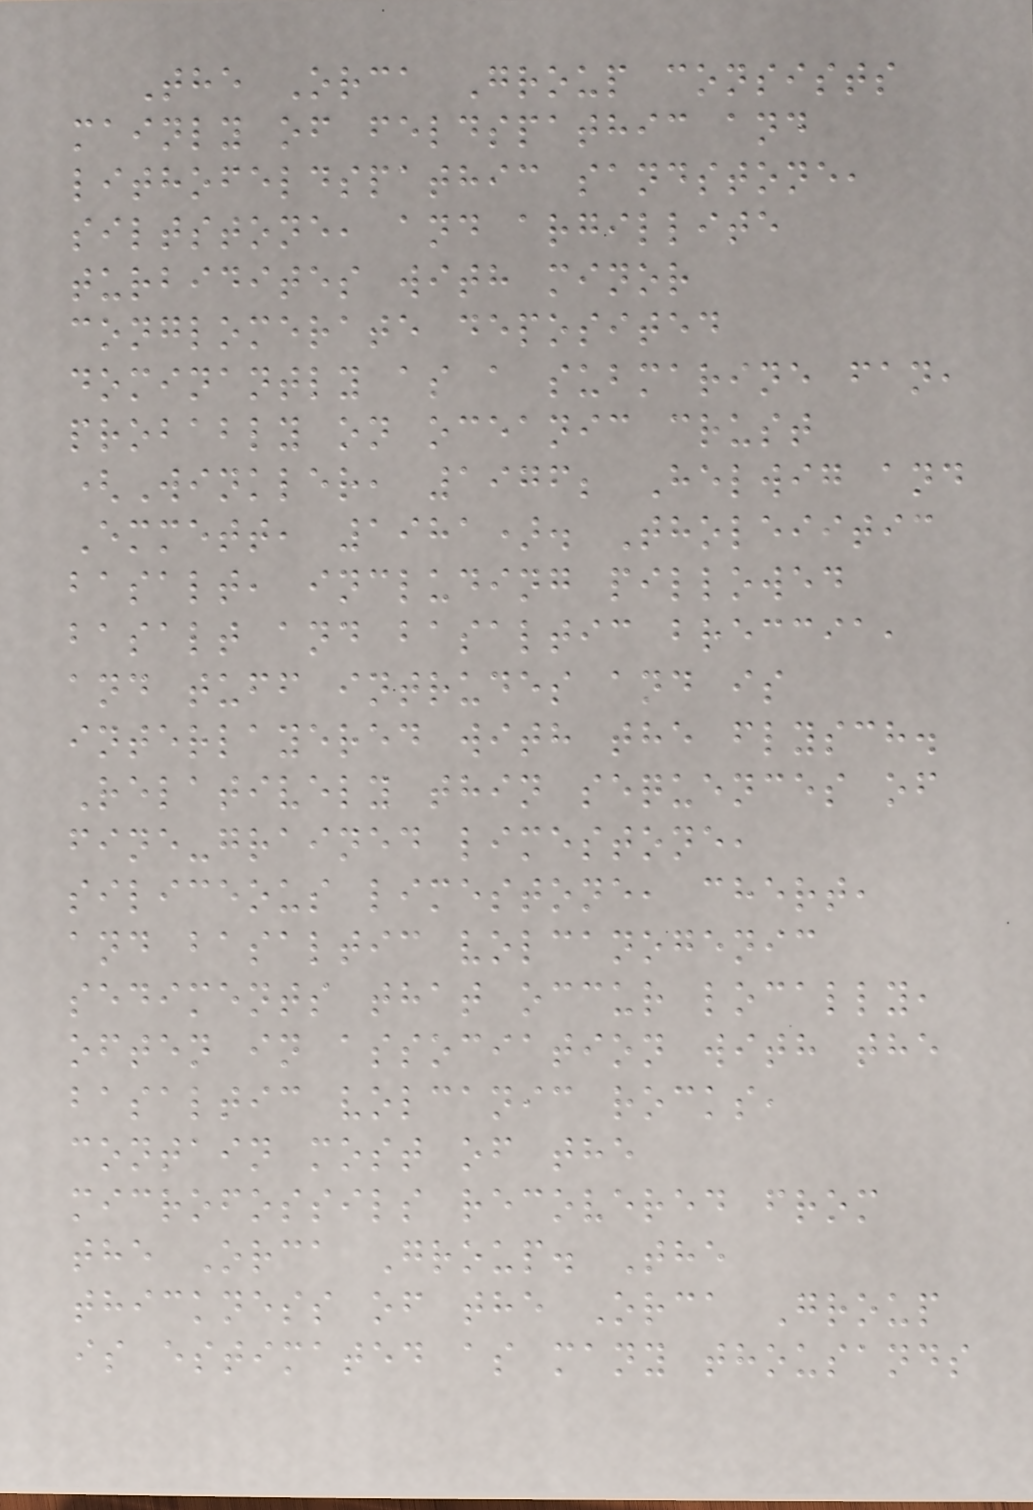The Orca Group consists
mainly of feldspathic and
lithofeldspathic sandstone,
siltstone, and argillite
turbidites with minor
conglomerate deposited
dominantly as a submarine fan,
probably on oceanic crust
(Winkler, 1976; Helwig and
Emmett, 1981). Tholeiitic
basalt, including pillowed
basalt and basaltic breccia,
and tuff intrudes and is
interlayered with the flysch.
Relatively thin sequences of
fine-grained limestone,
siliceous limestone, chert,
and basaltic volcanogenic
sediments that occur locally,
often in association with the
basaltic volcanic rocks,
contain most of the
microfossils recovered from
the Orca Group. The
thickness of the Orca Group
is estimated as many thousands
